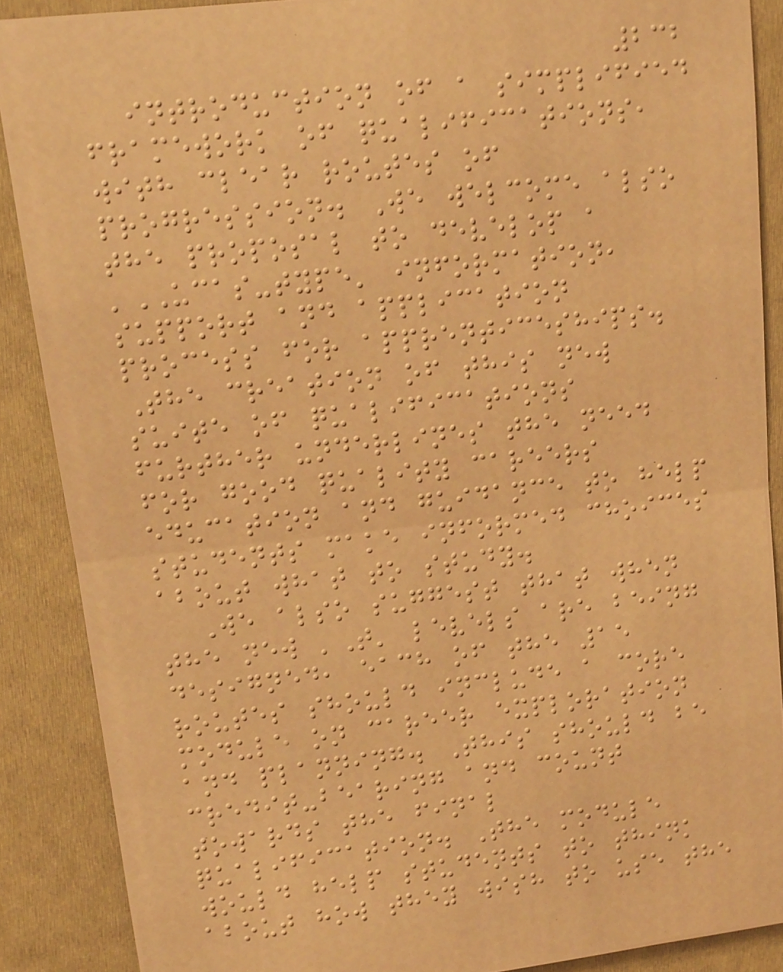232
introduction of a simplified
framework of qualifications,
with clear routes of
progression. We welcome also
the proposal to develop a
'UCAS-type' information,
support and application
process for apprenticeships.
The creation of this new
suite of qualifications
further underlines the need
for good quality careers
education and guidance to help
students make informed choices
about what to study.
We also suggest that when
the new 'T' levels are being
designed, each of the 15
routes should include a core
module on career exploration
and planning. This should be
credit-bearing and count
towards the final
qualification. The module
would help students to think
about how they wish to use the
